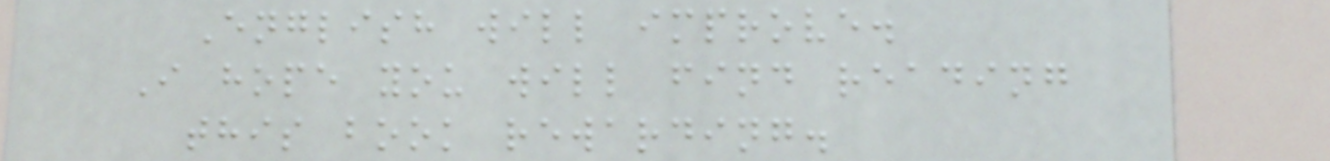English will improve.
I hope you will find reading
this book rewarding.
